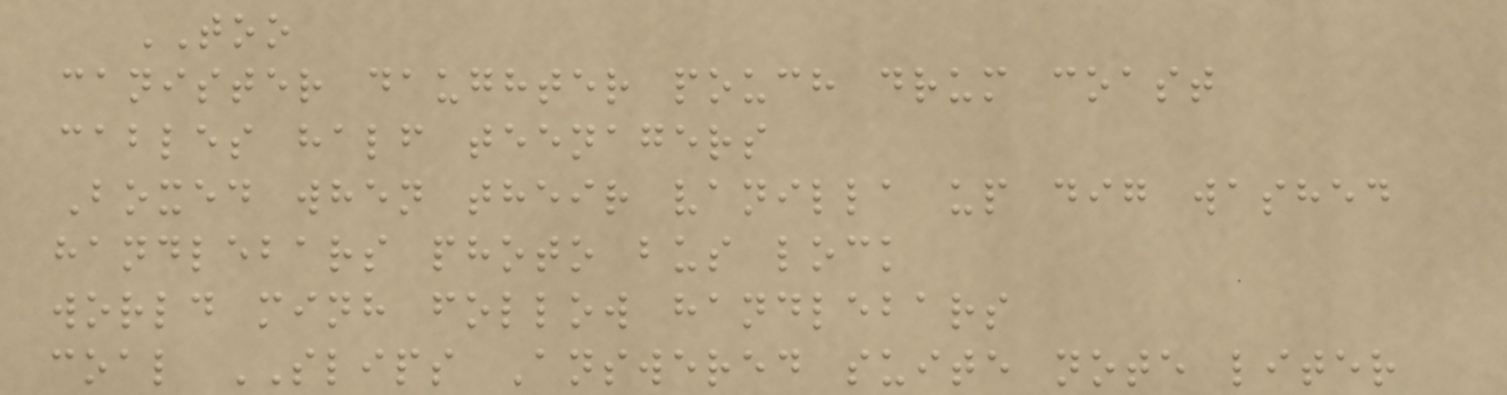TOO
canister daughter pouch drum coast
cables half teenagers
Boxed when their vanilla up dig washed
handlebars photo bus lock
world minh follow handlebars
coal SLIPS Answered suite note liter
